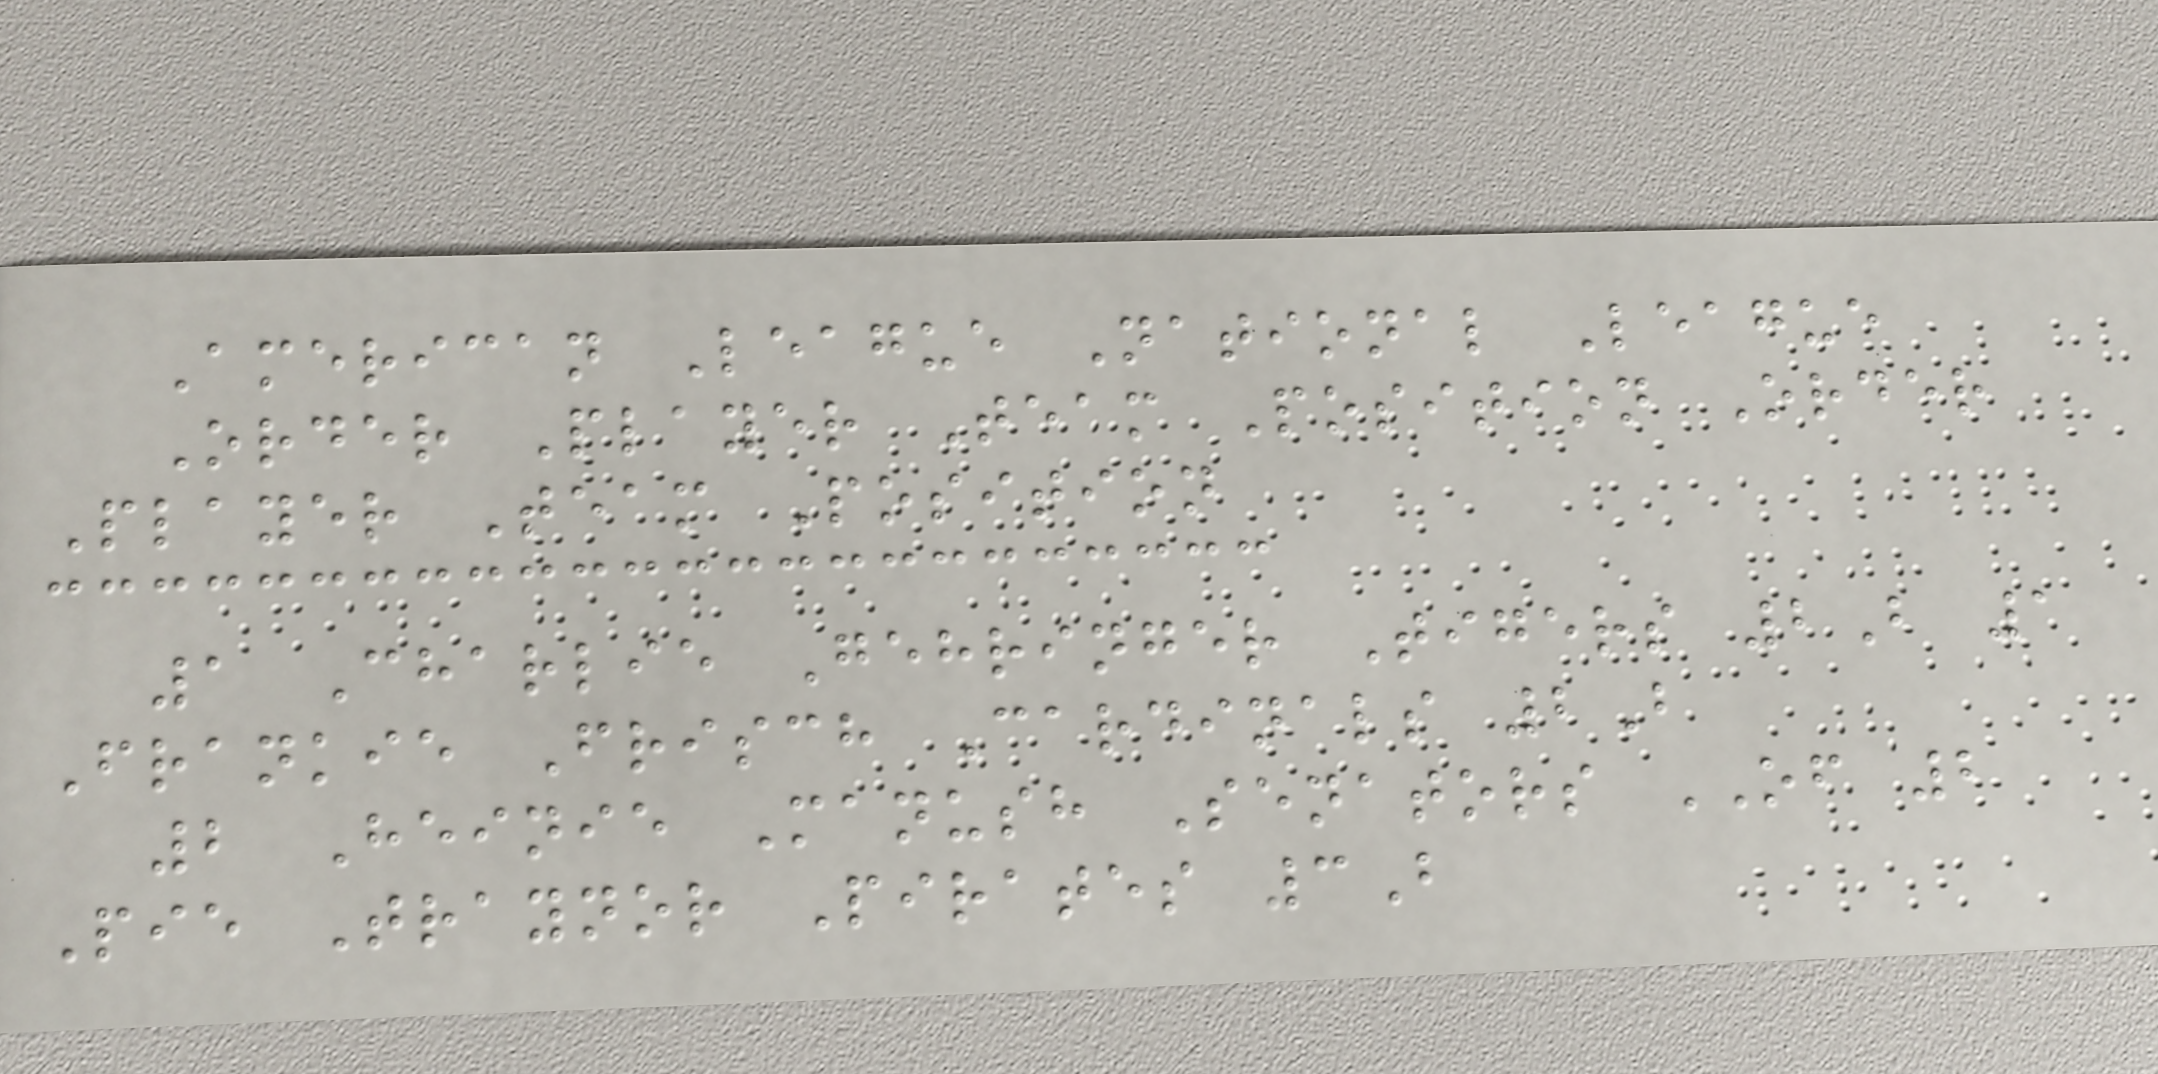American League National League
Order Player Team Position Order
Player Team Position
1 Charlie Gehringer Tigers 2B 1
Frankie Frisch Cardinals 2B
2 Heinie Manush Senators OF 2
Pie Traynor Pirates 3B
